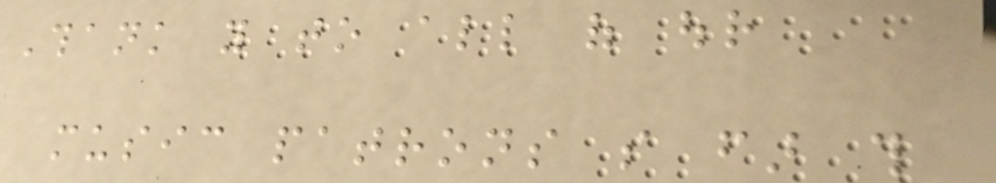Thank you to all of our
music patrons so far this
